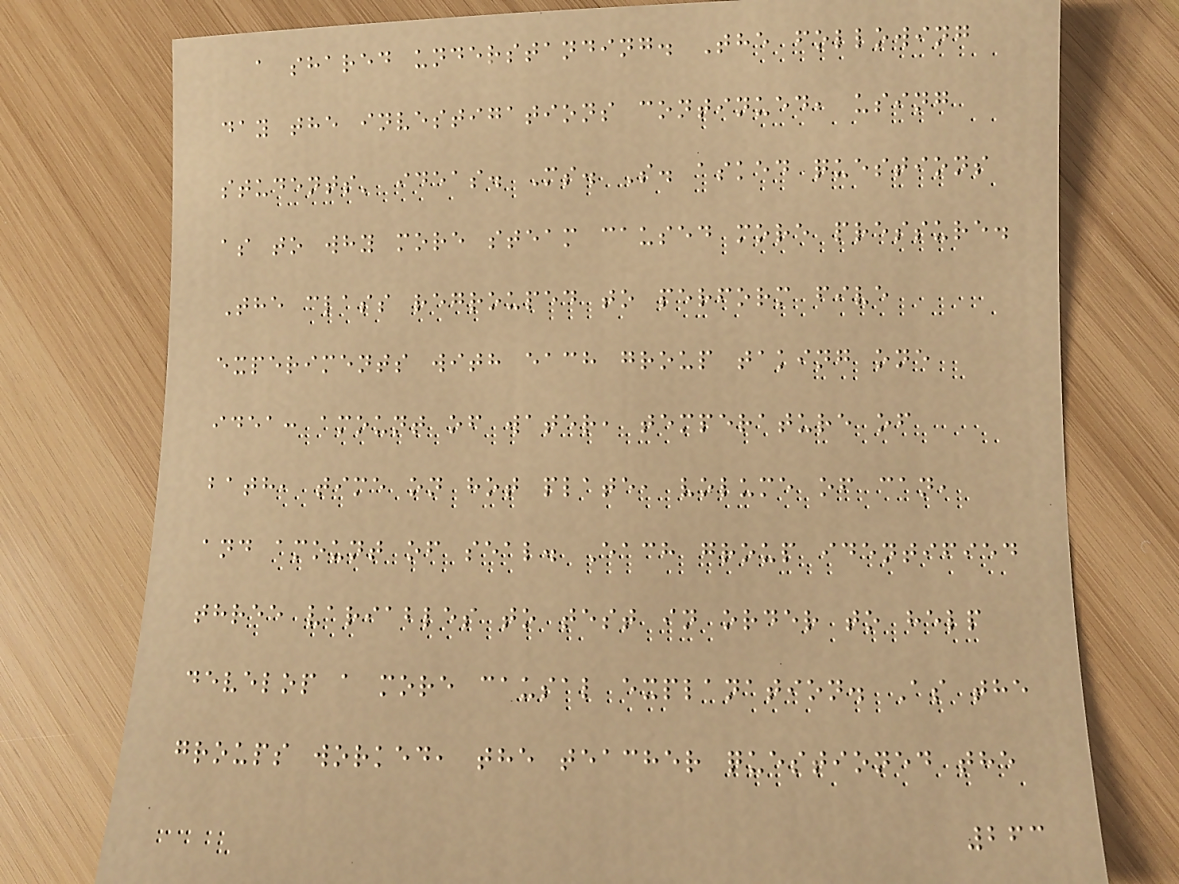a shared understanding. The following
day the investigations continued, using
students' ideas. Ms. S. asked questions
as to why more steam caused more pressure.
The class regrouped to perform five
experiments with each group taking one
idea: amount of water, temperature of
bath, time on hot plate, volume of can,
and amount of seal. Each group identified
three variables to test in order to help
develop a more causal explanation. As the
groups worked, the teacher questioned the
263
